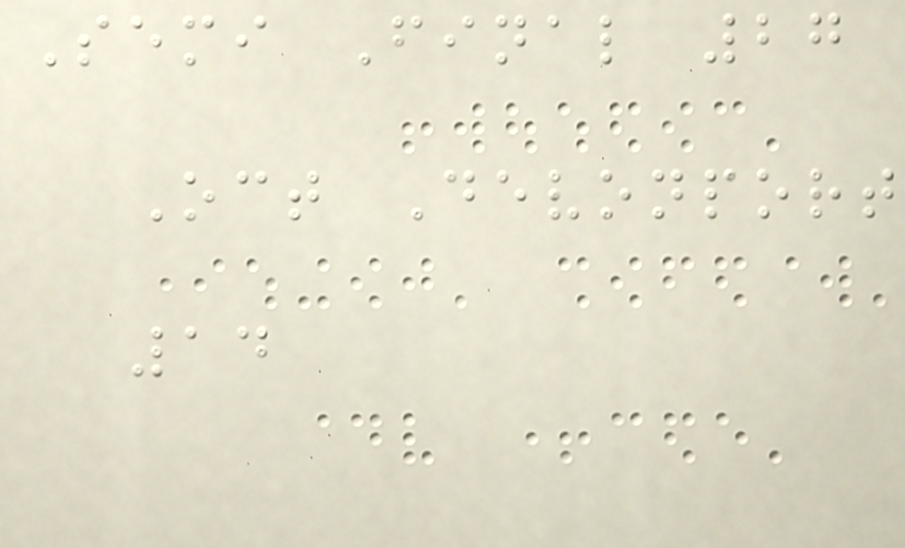Semi Final 27
Oct Devonport
14
